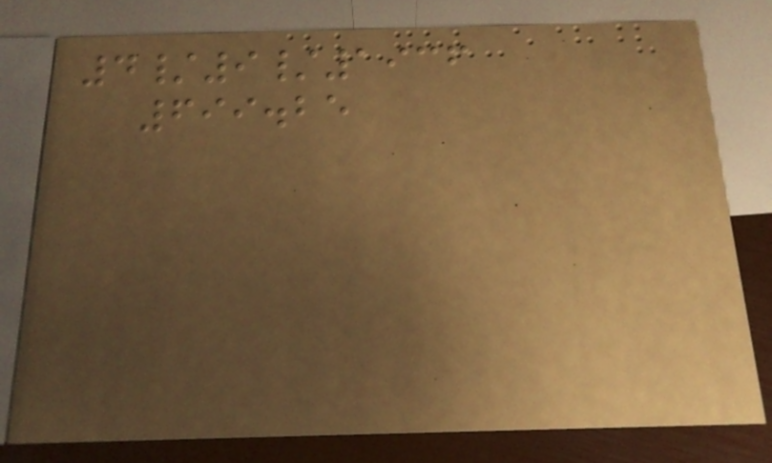4/9/1936
699.25
